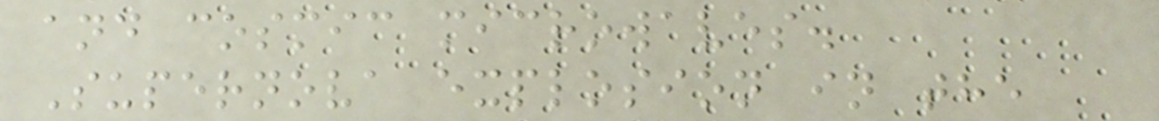and cosmic microwaves.
Supernova explosion in the
